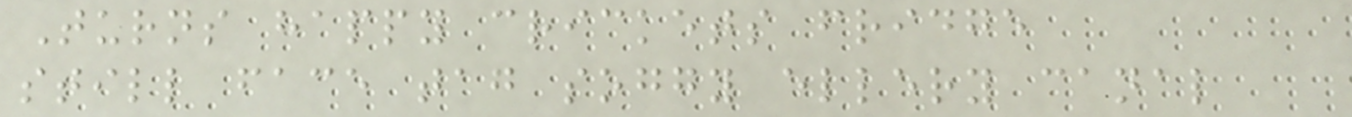Turns happy crickets fridge
still face tag soggy ellery canal
